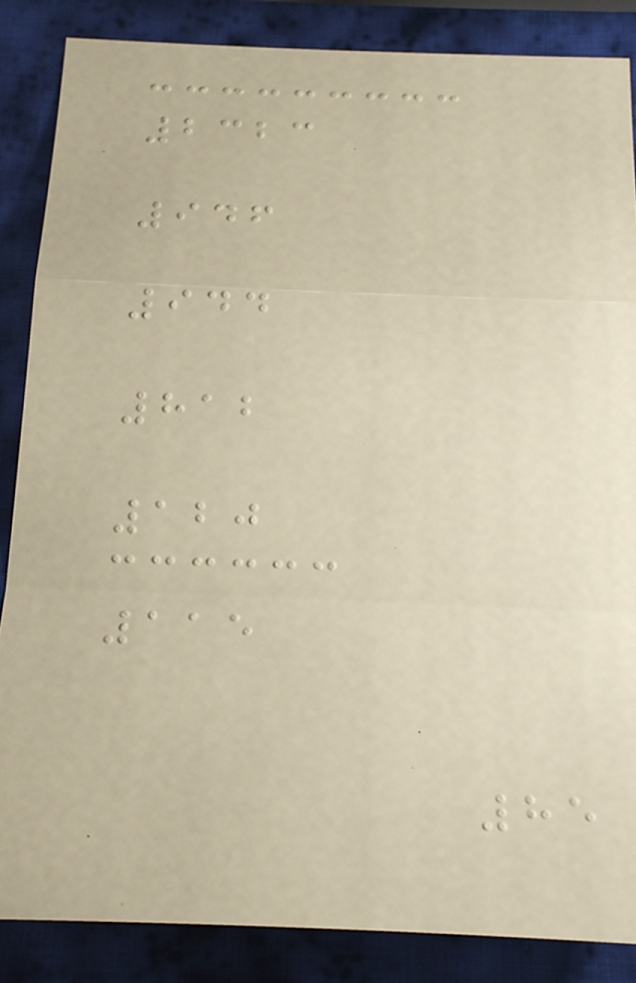2323
946
944
812
120
115
85
